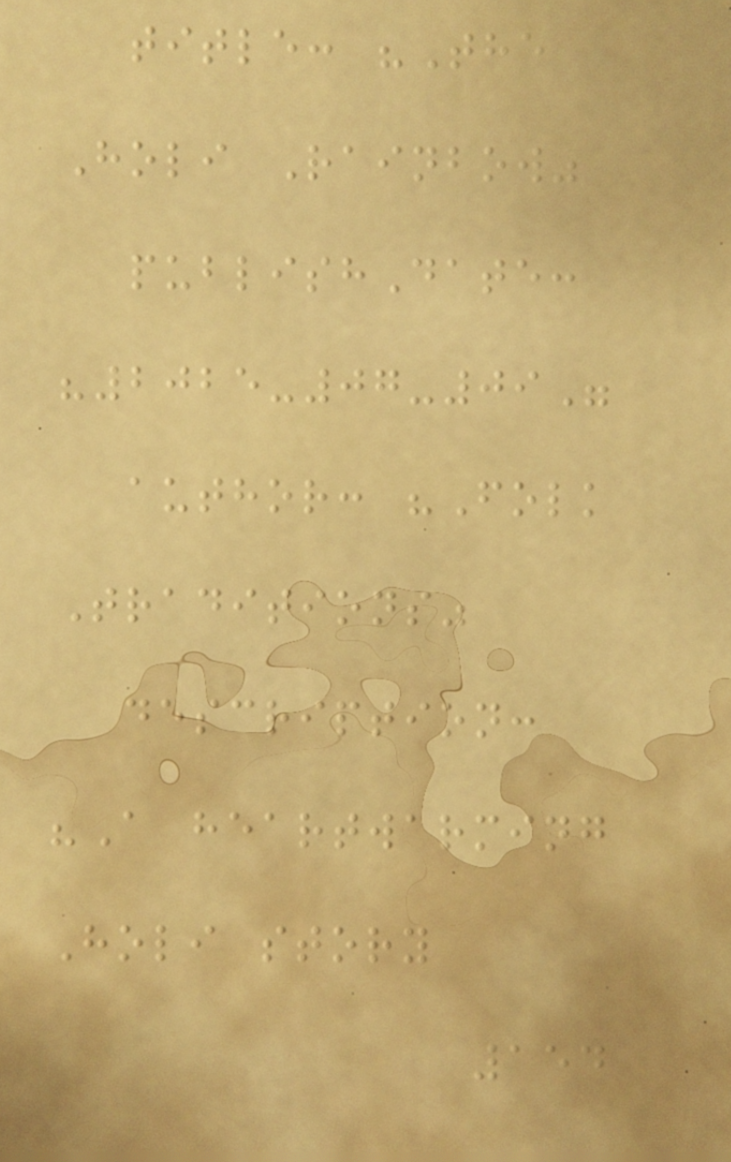title: "The
Holi Rainbow"
publishDate:
"2025-07-09"
author: "Folk
Traditions"
description:
"A heartwarming
Holi story
154
